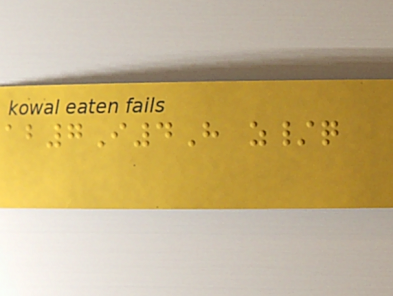ab7I4H z/q
